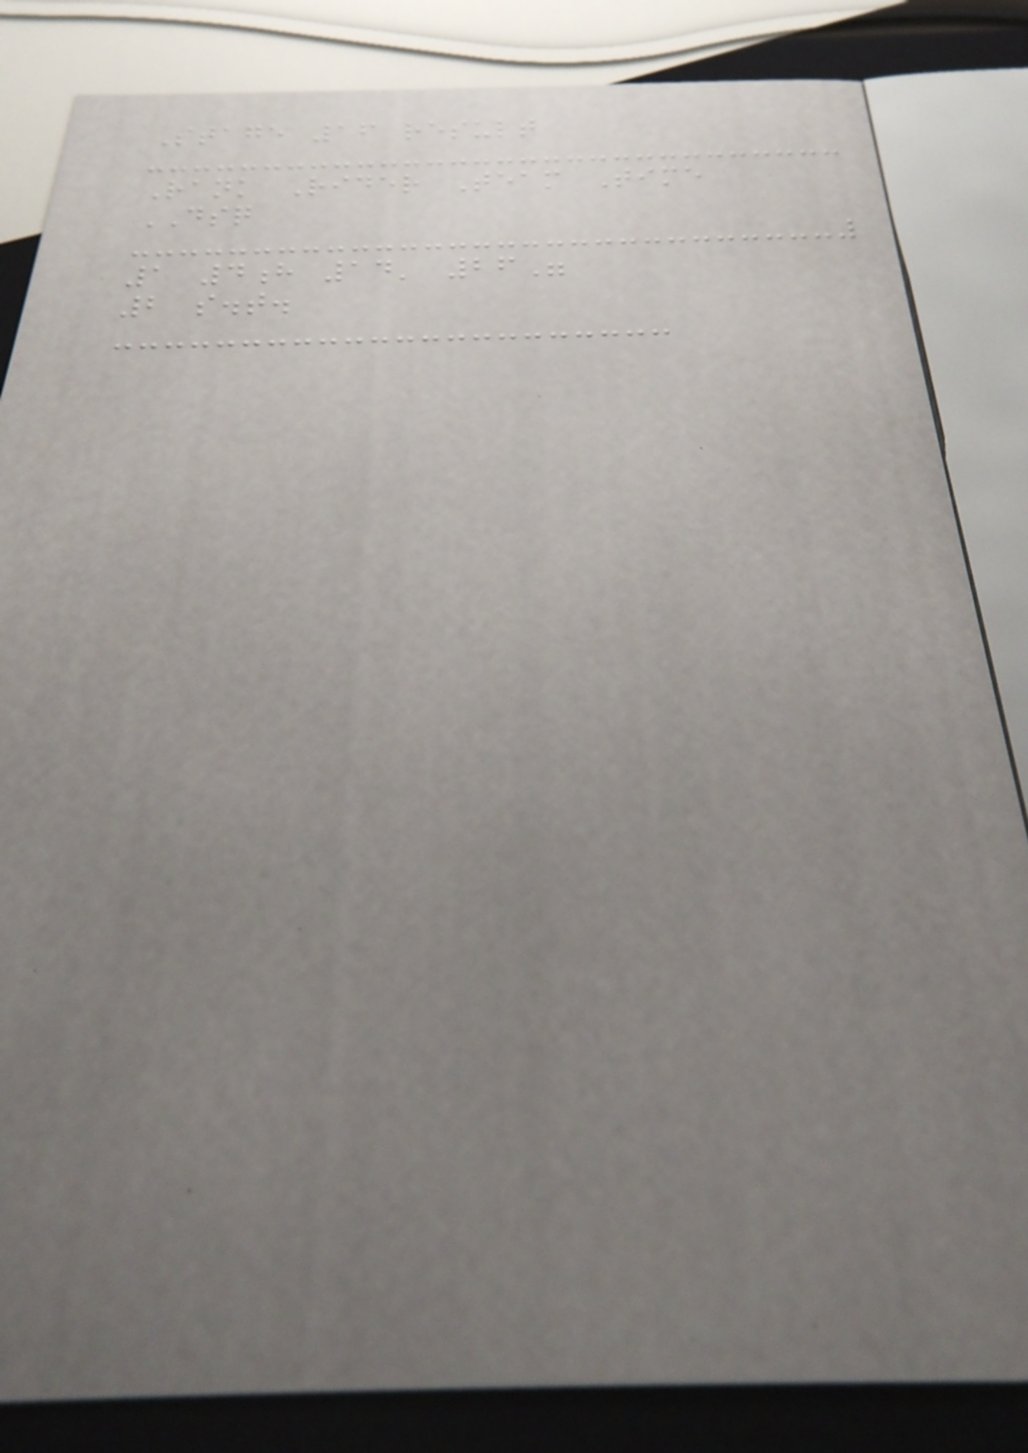Stage 16 result
Rank Rider Team Time
DSQ
1 4h 14' 26"
2 s.t.
